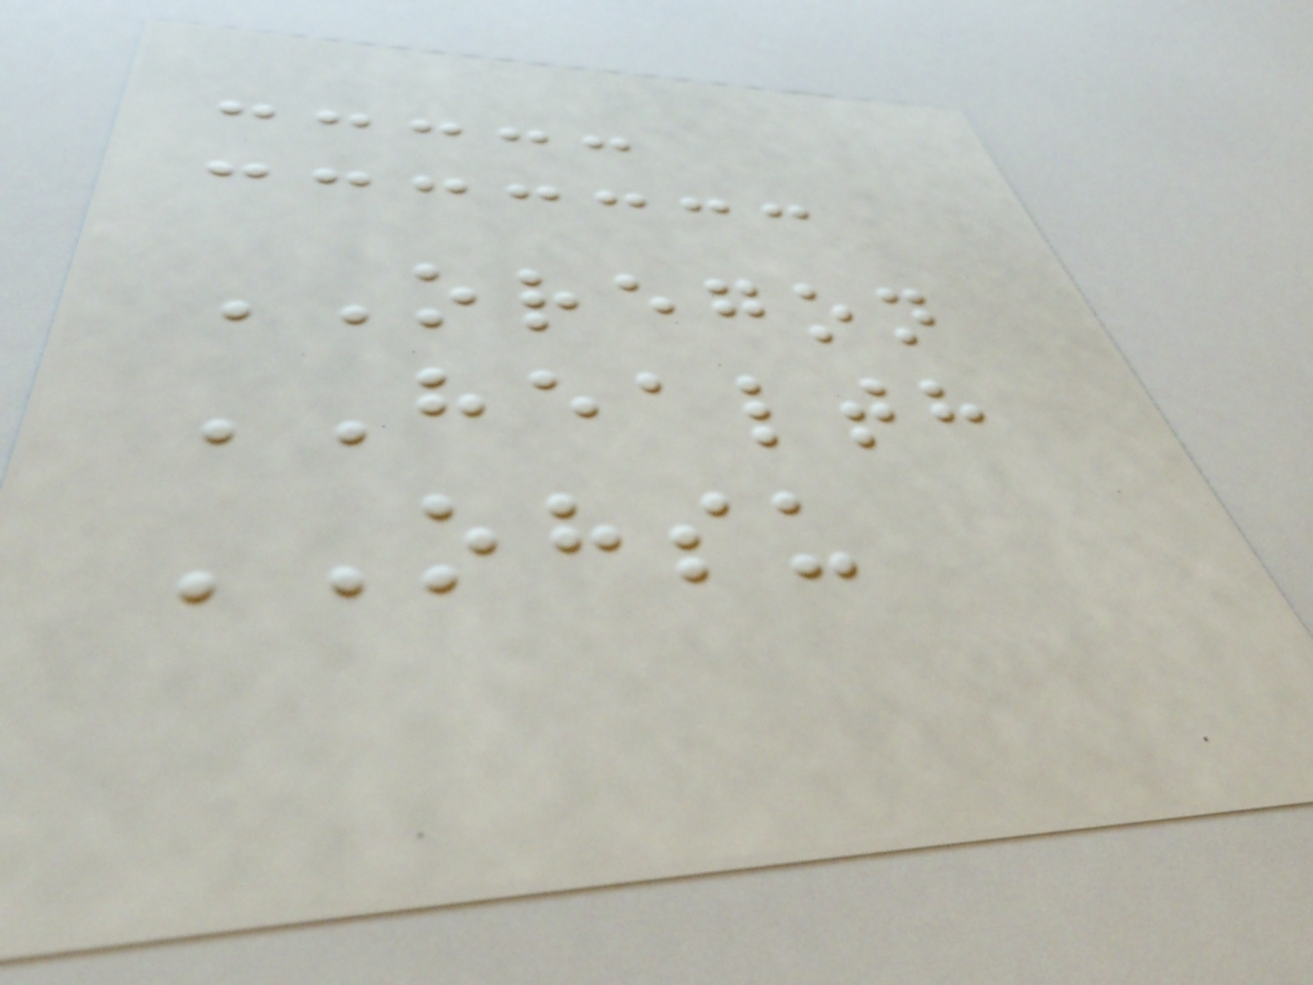OREGON
HEALTH
OHSU
